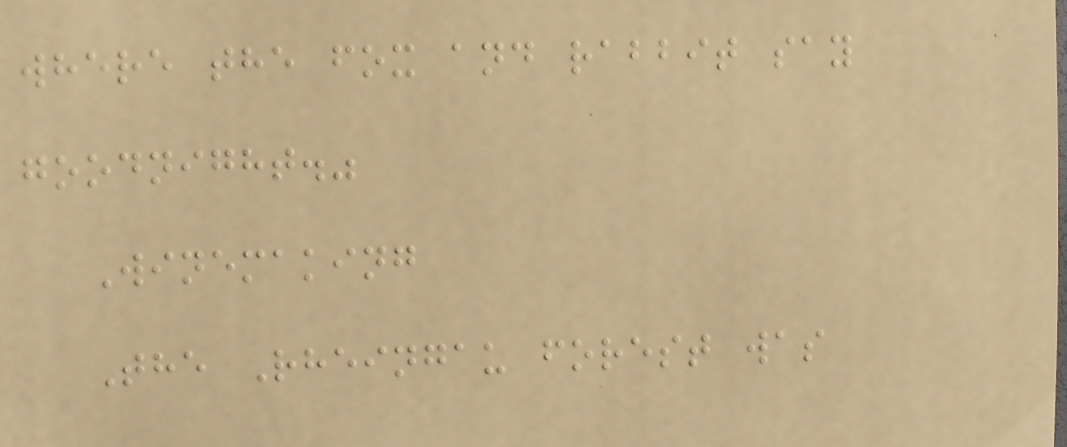where the fox and rabbit say
goodnight."
Winemaking
The Rheingau forest was
